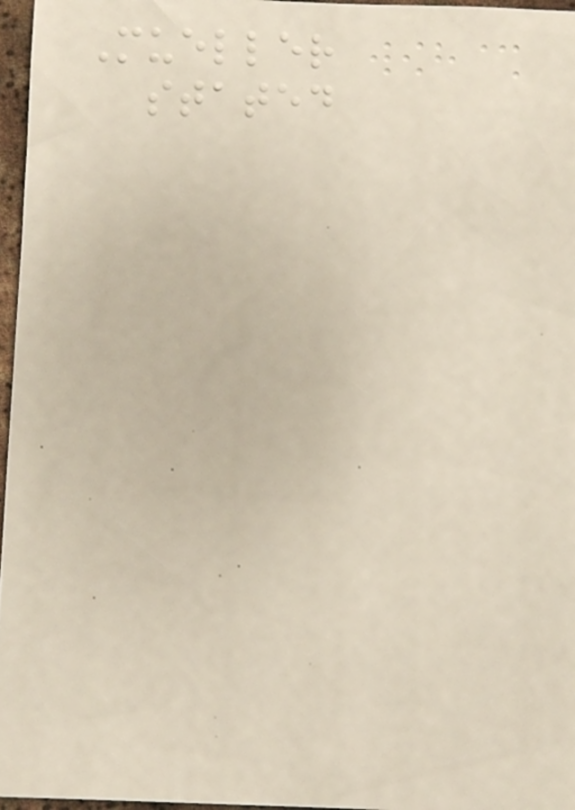Mueller
stated
